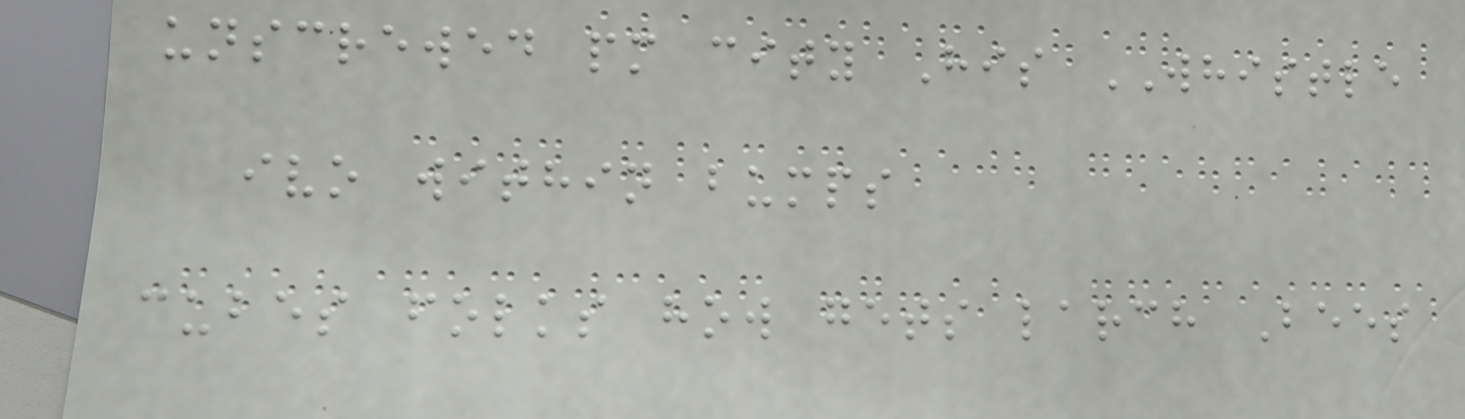unscrewed pm city His WHISTLE
ivo within bumps
cubes folks how gets larch Bees
